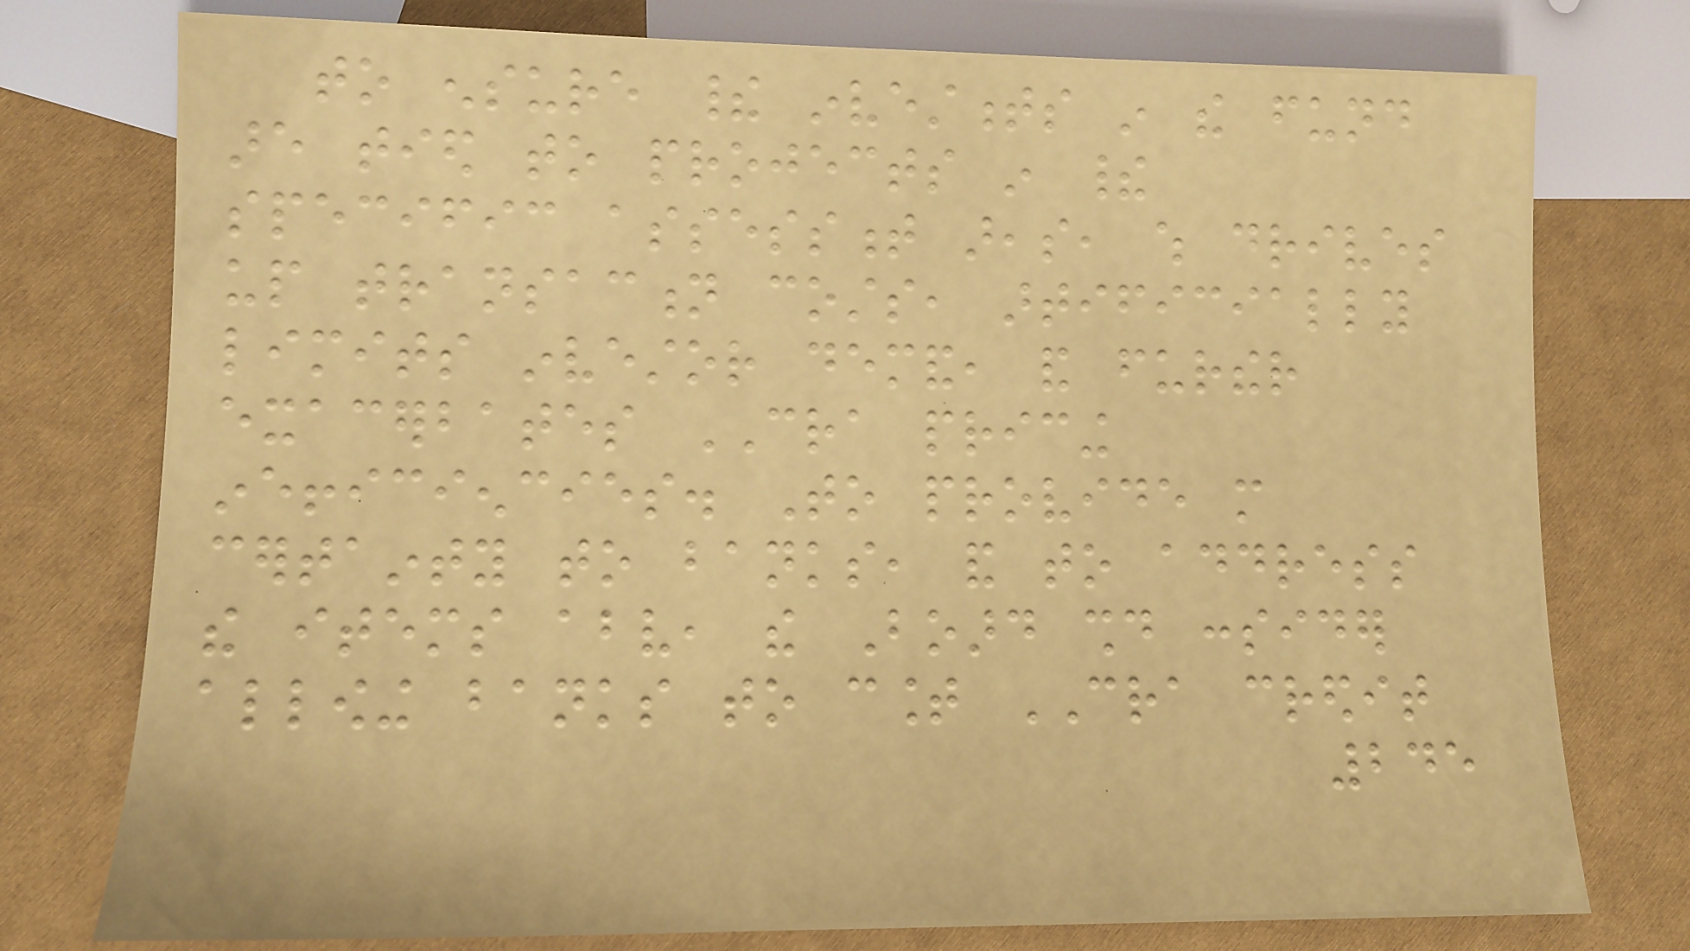to ensure their investments in the fund
are tied to projects in their
specific assessment areas, which drives
up transaction costs, artificially
limits investor demand, and further
exacerbates CRA pricing
inefficiencies. To provide more
certainty to banks, and to address
the items above, the Board should consider
allowing banks to count CRA credit
245
